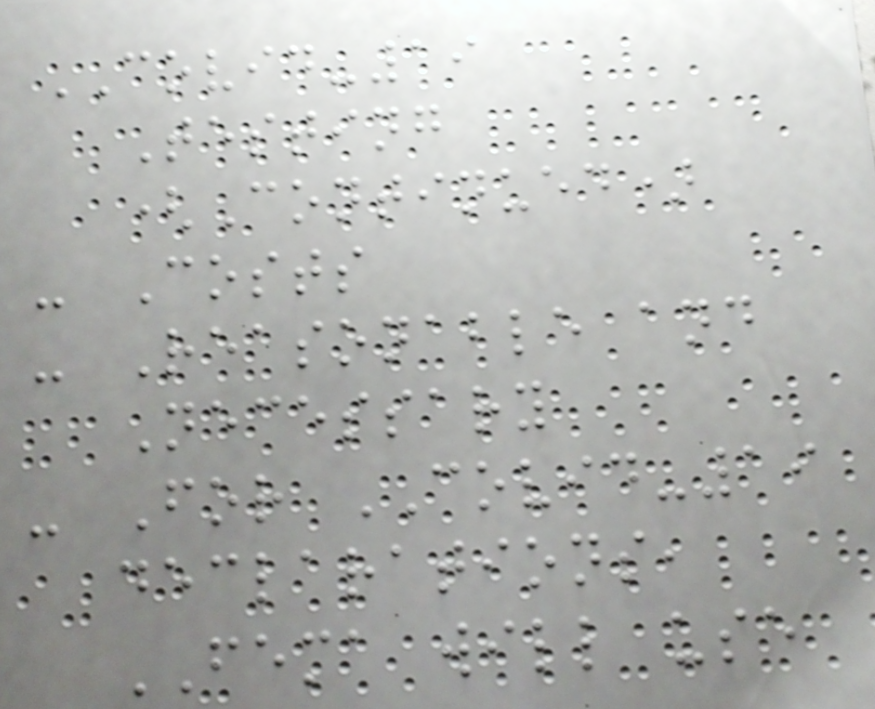COVID-19
Testing
(Continued)
- Costs
- Reasonable and
Necessary
- For COVID-19
declarations,
FEMA will use
